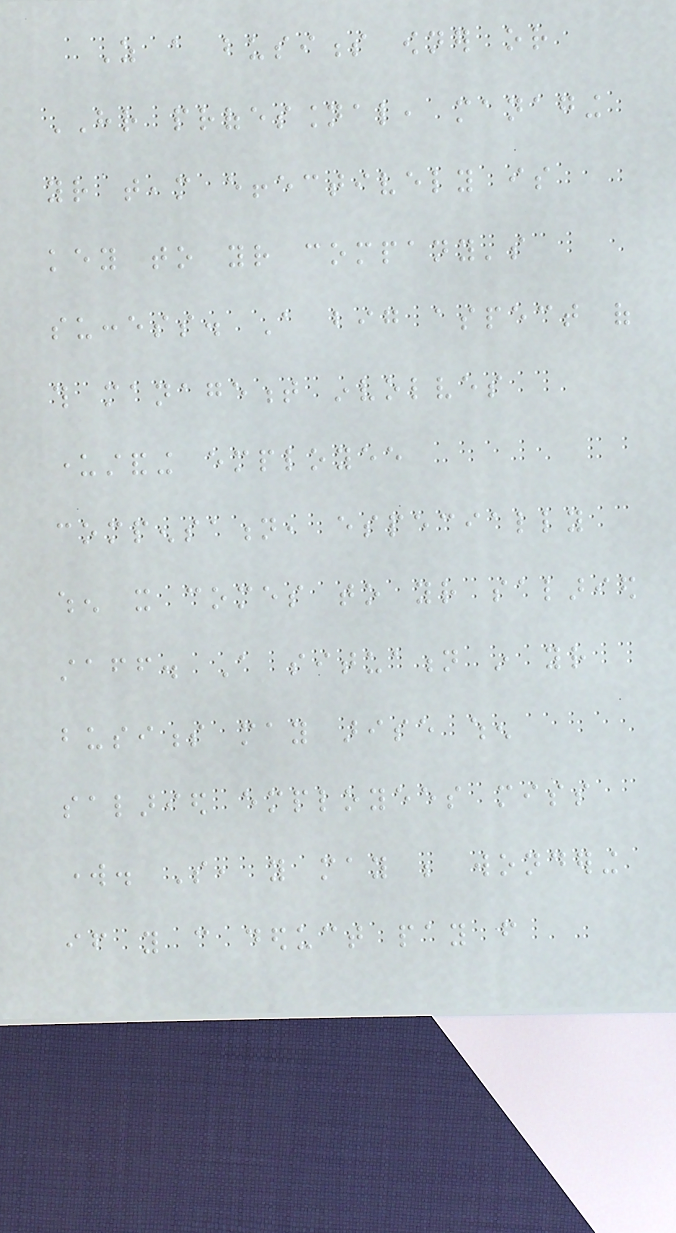As a business owner or
HR professional, managing
your team effectively is
key to your company's
success. A big aspect of
this management involves
understanding employee
compensation, especially
when it comes to your salaried
staff. A situation in your
business may arise when
salaried employees miss
work. So, you may be wondering
if you can deduct pay from
